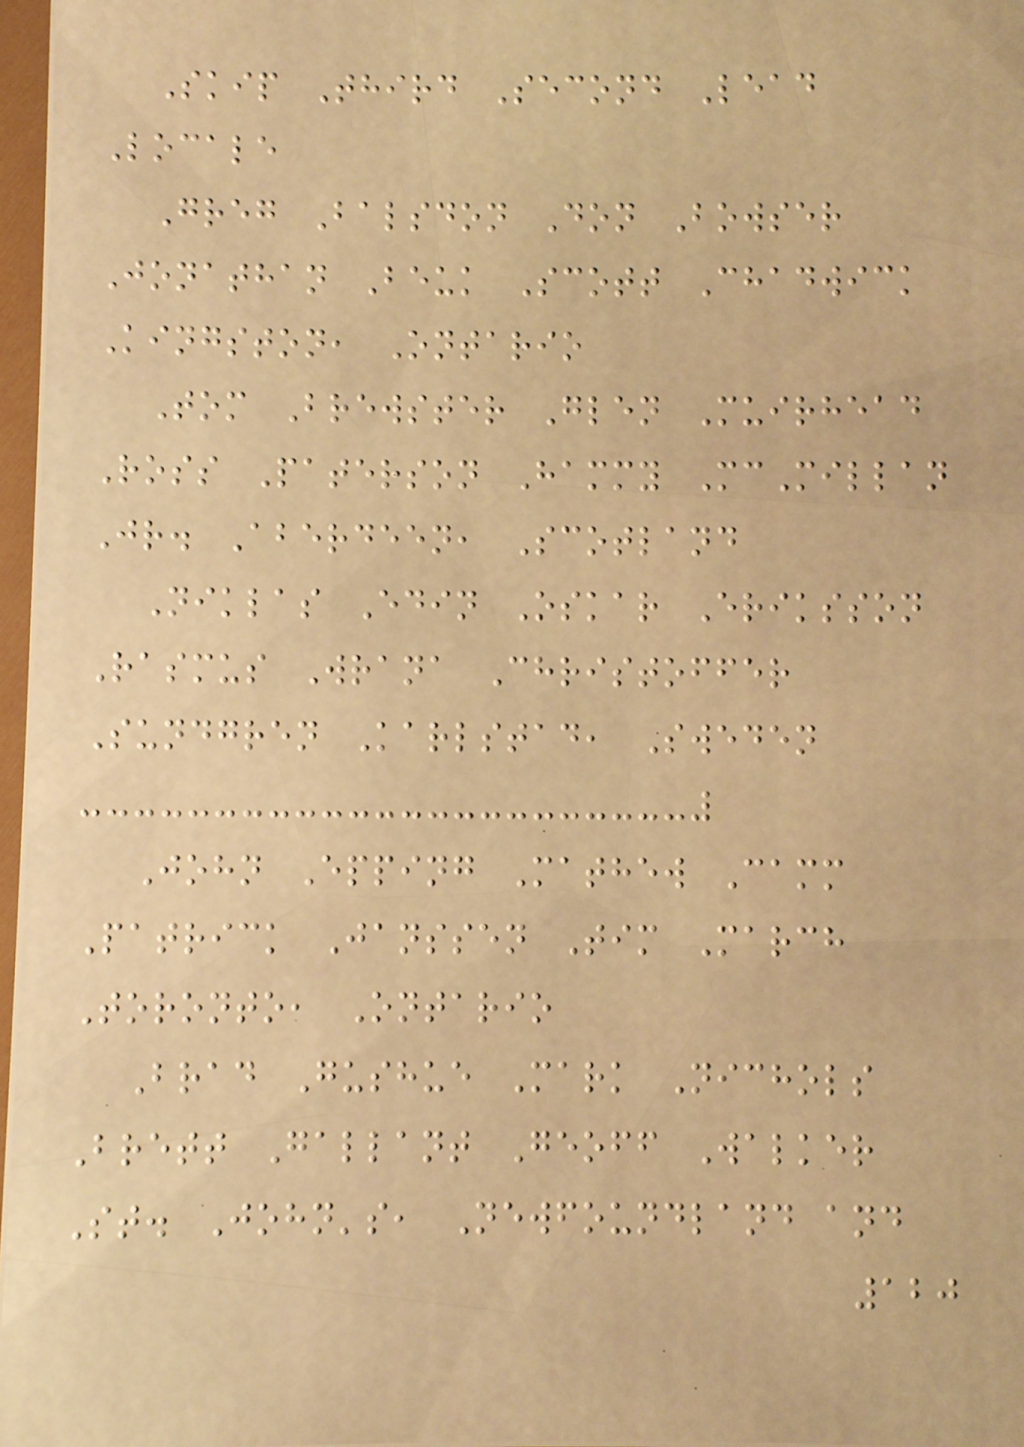Skip Third Second Lead
Locale
Greg Balsdon Don Bowser
Jonathan Beuk Scott Chadwick
Kingston, Ontario
Tom Brewster Glen Muirhead
Ross Paterson Hammy McMillan
Jr. Aberdeen, Scotland
Niklas Edin Oskar Eriksson
Rasmus Wrana Christoffer
Sundgren Karlstad, Sweden
John Epping Mathew Camm
Patrick Janssen Tim March
Toronto, Ontario
Brad Gushue Mark Nichols
Brett Gallant Geoff Walker
St. John's, Newfoundland and
120
